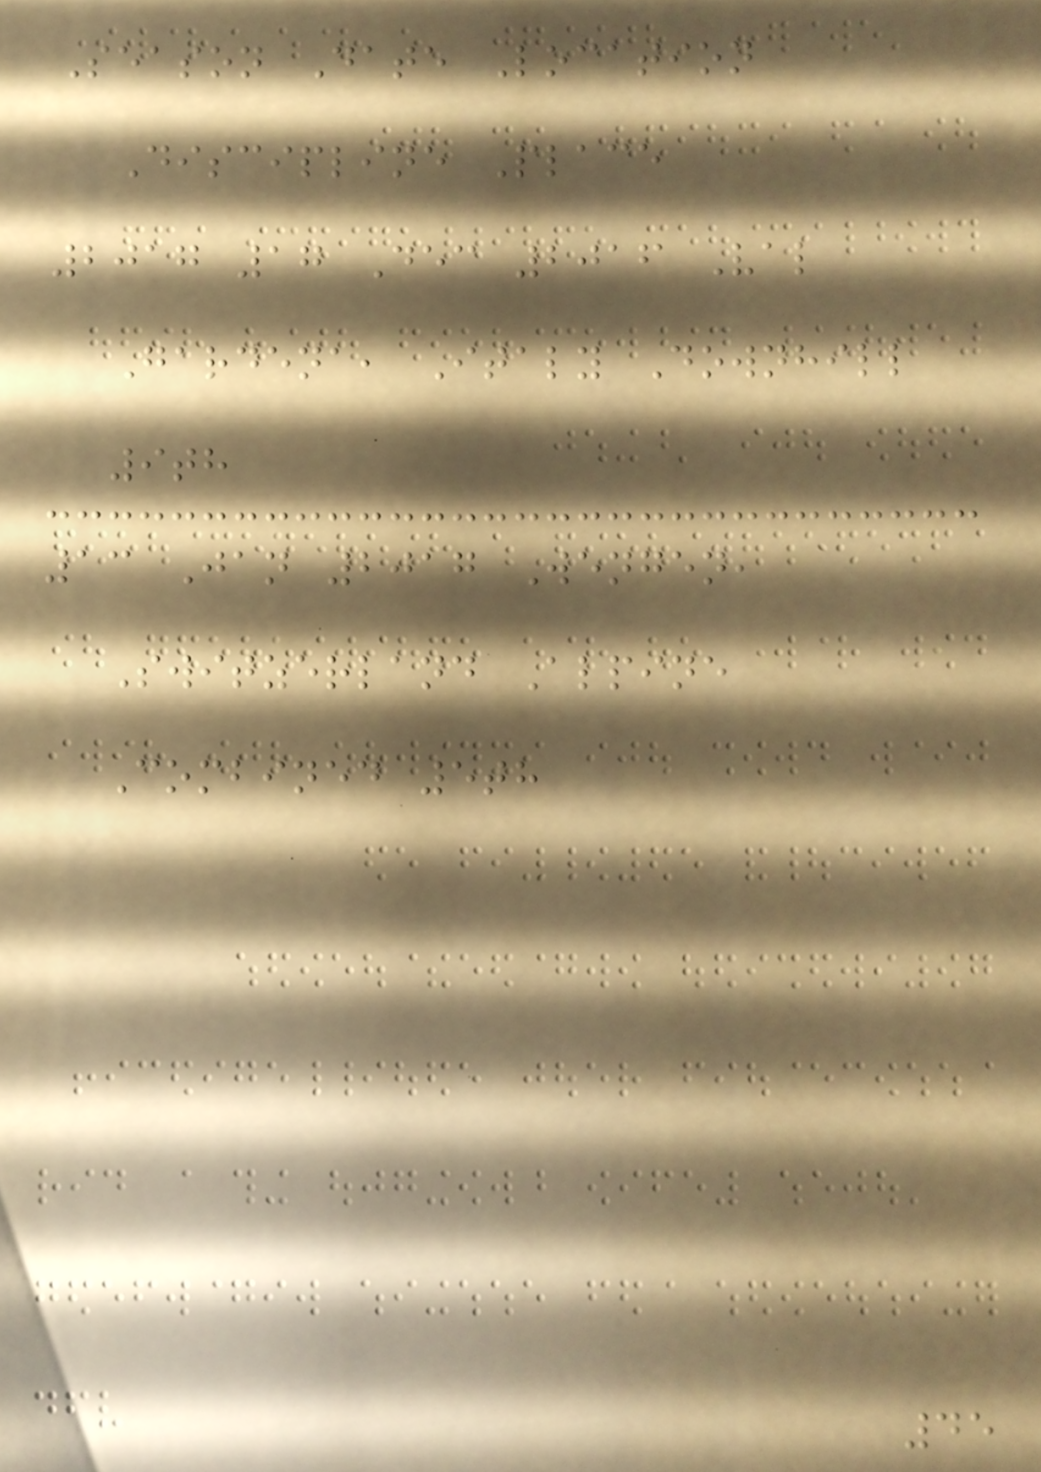Season Date Location
Discipline Place
2017 17 Dec 2016 Val
Gardena, Italy Downhill
9th
13 Jan 2017 Wengen,
Switzerland Alpine
Combined 5th
45
